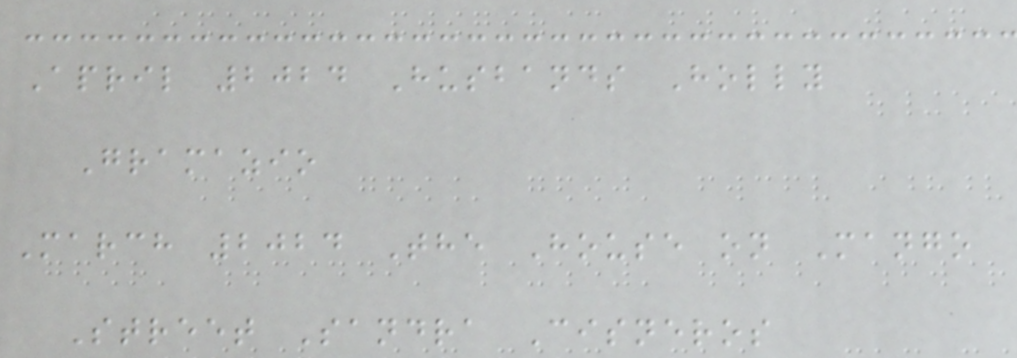April 2024 Husbands Holly
Gramazio
March 2024 The House on Mango
Street Sandra Cisneros
